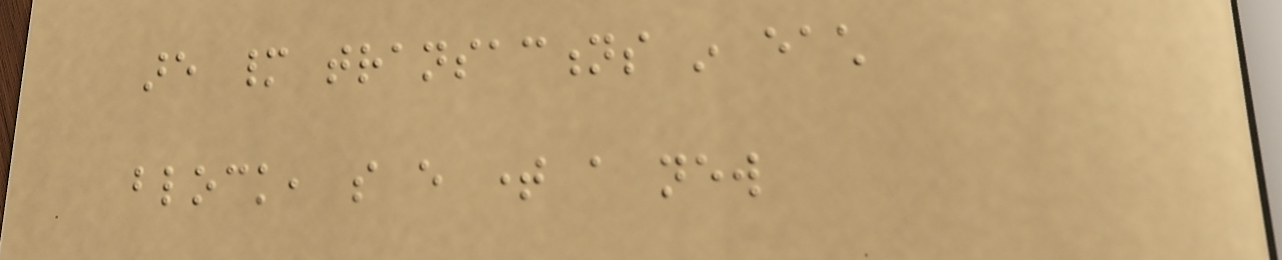are many transactions in each
block, so every time a new
